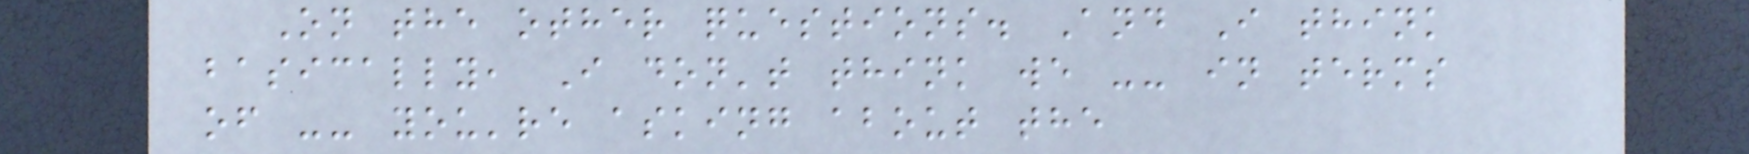On the other questions. And I think
basically, I don't think we -- in terms
of -- you're asking about the
